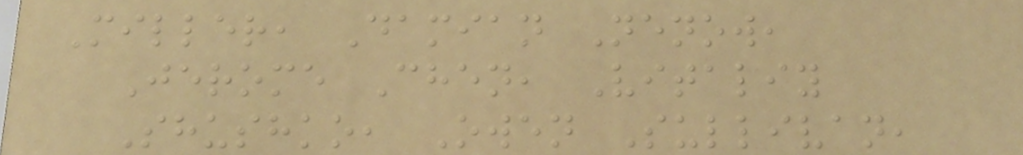Miller, Damian Nenow,
Jerome Chen, Vitaliy
Shushko, Owen Sullivan,
